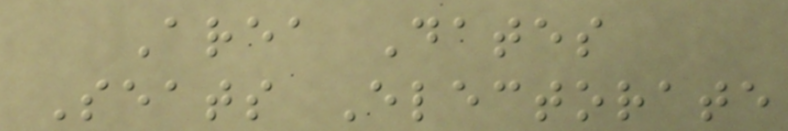Area Dates
Seats Electorate
